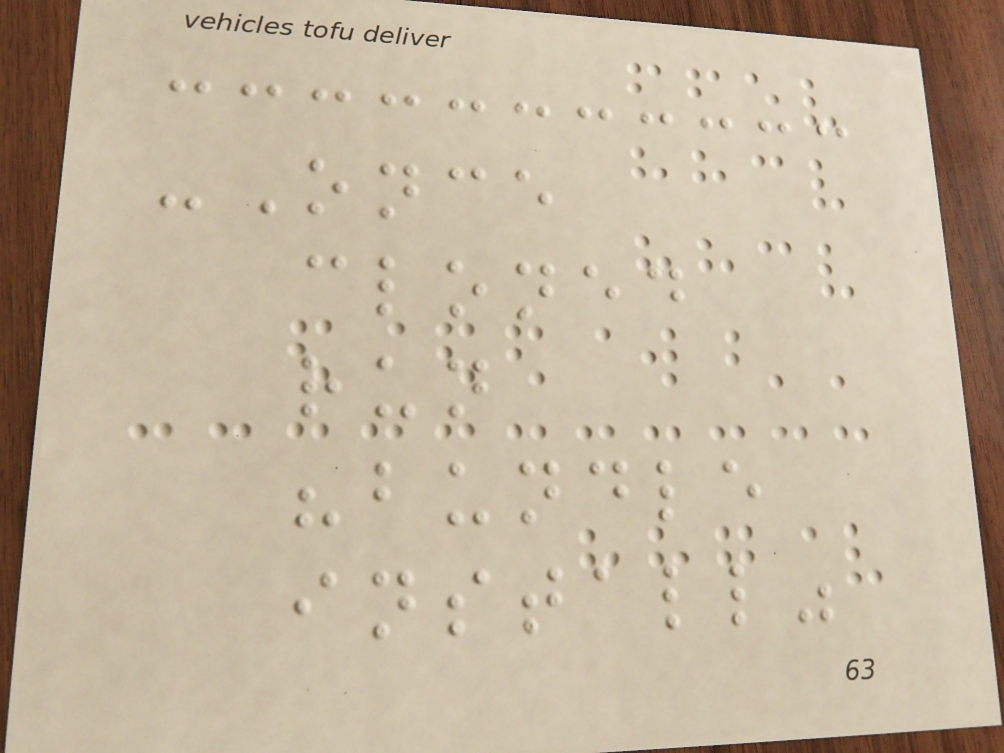-Once
cloned
run
"bundle
install"
